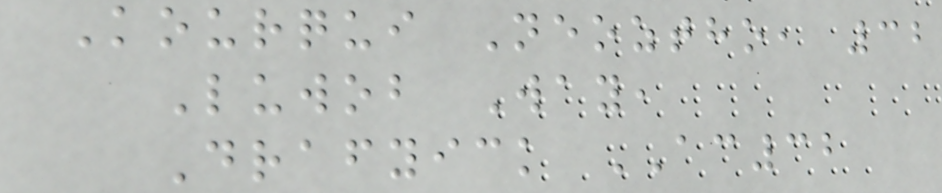Kourqui Neoztho, 32
Luwob Way,
Drafyick AC32
